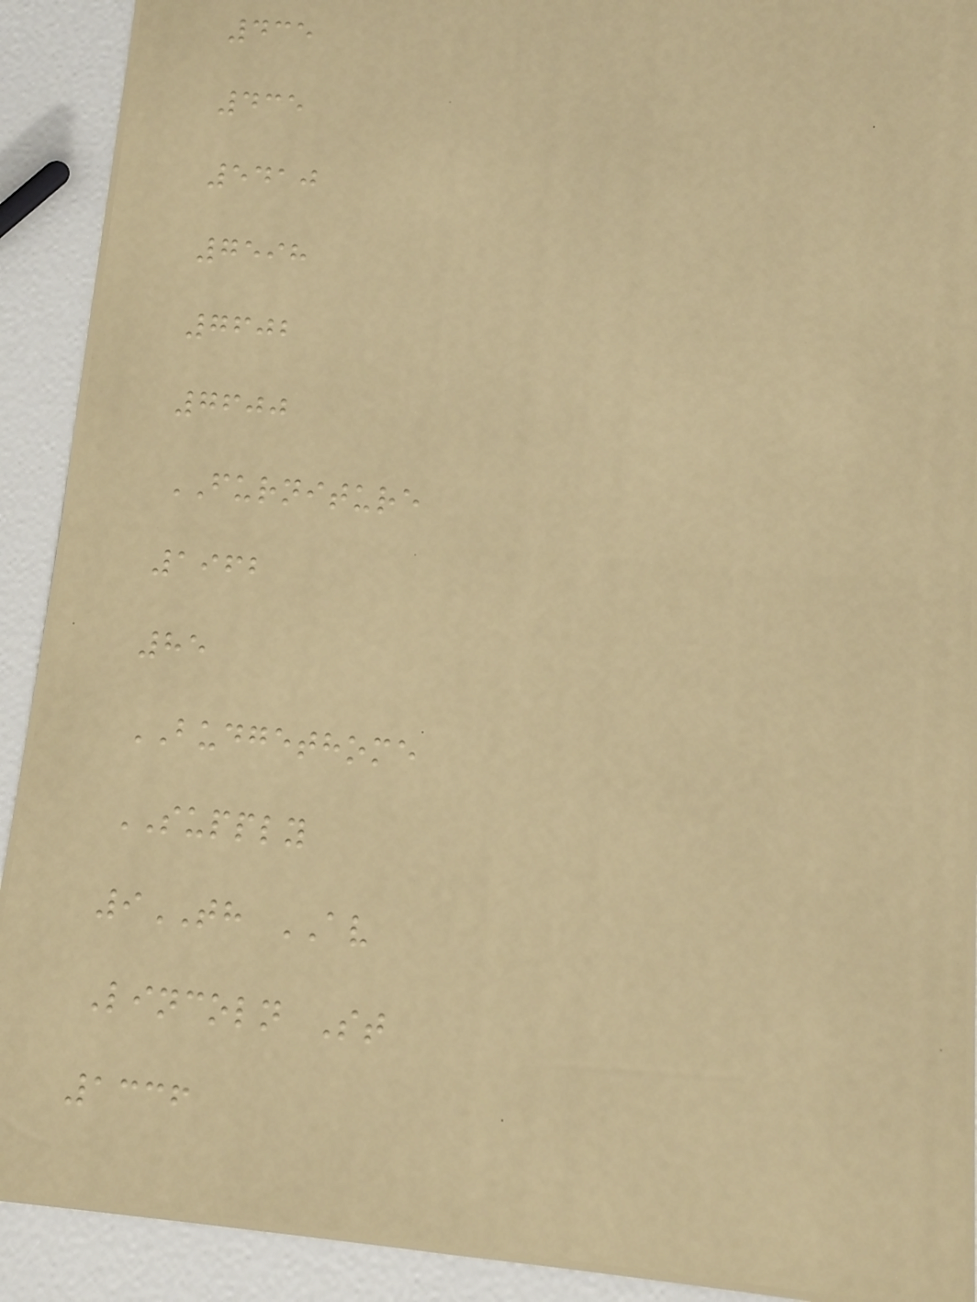435
435
5410
7598
7602
7600
FURNITURE
1962
85
BUDGETHOME
SUPPLY
9TH AV
Lincoln St
1336
